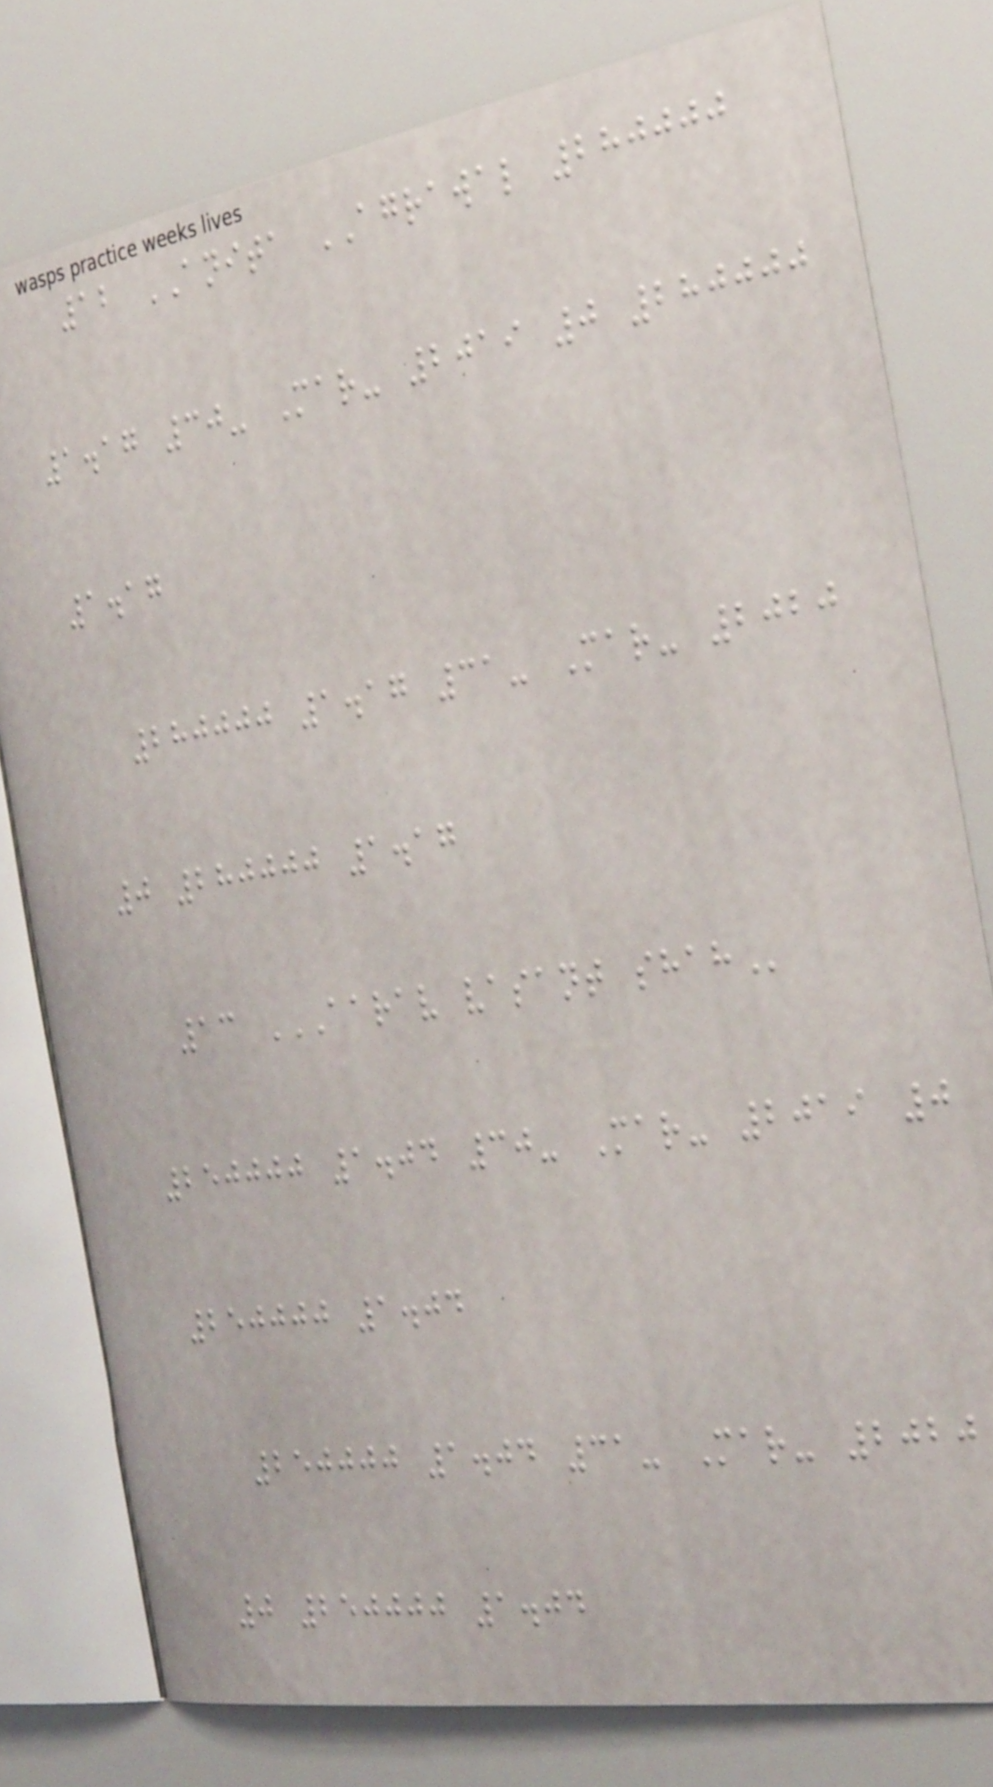12 ANITA AGRAWAL 280000
1.17 30- Mar- 2019 0 280000
1.17
280000 1.17 31- Mar- 2020
0 280000 1.17
13 AARAV VASANT SHAH
250000 1.04 30- Mar- 2019 0
250000 1.04
250000 1.04 31- Mar- 2020
0 250000 1.04
